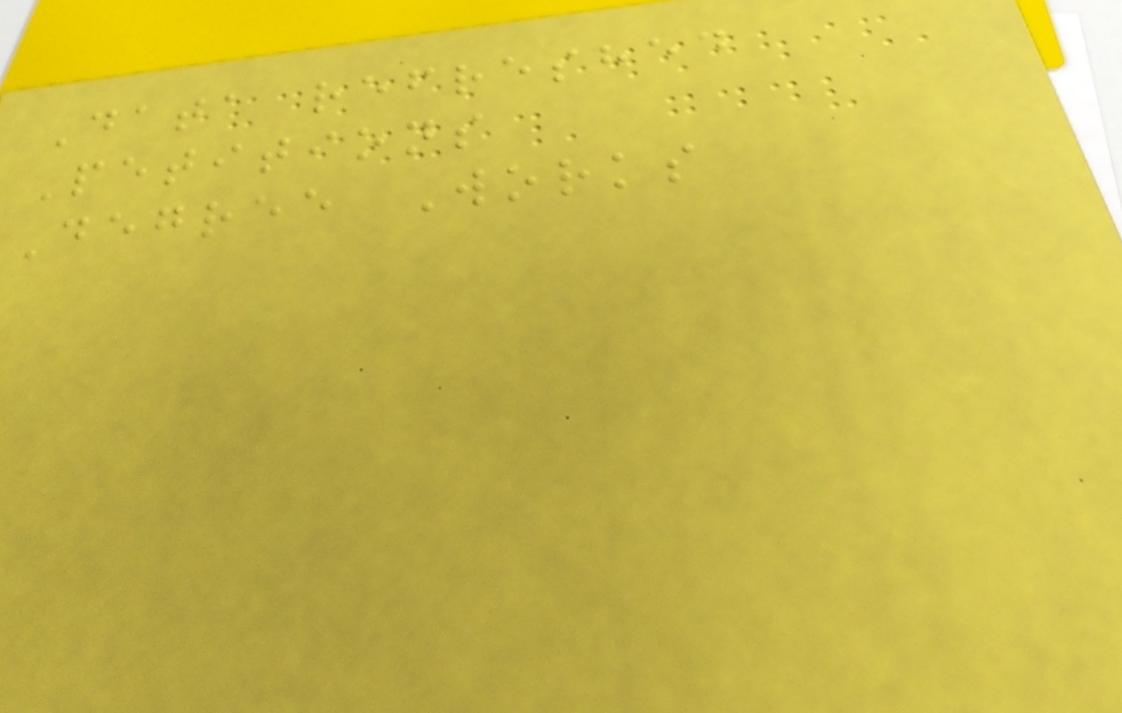Data refreshed
Petitions
Degree Works
